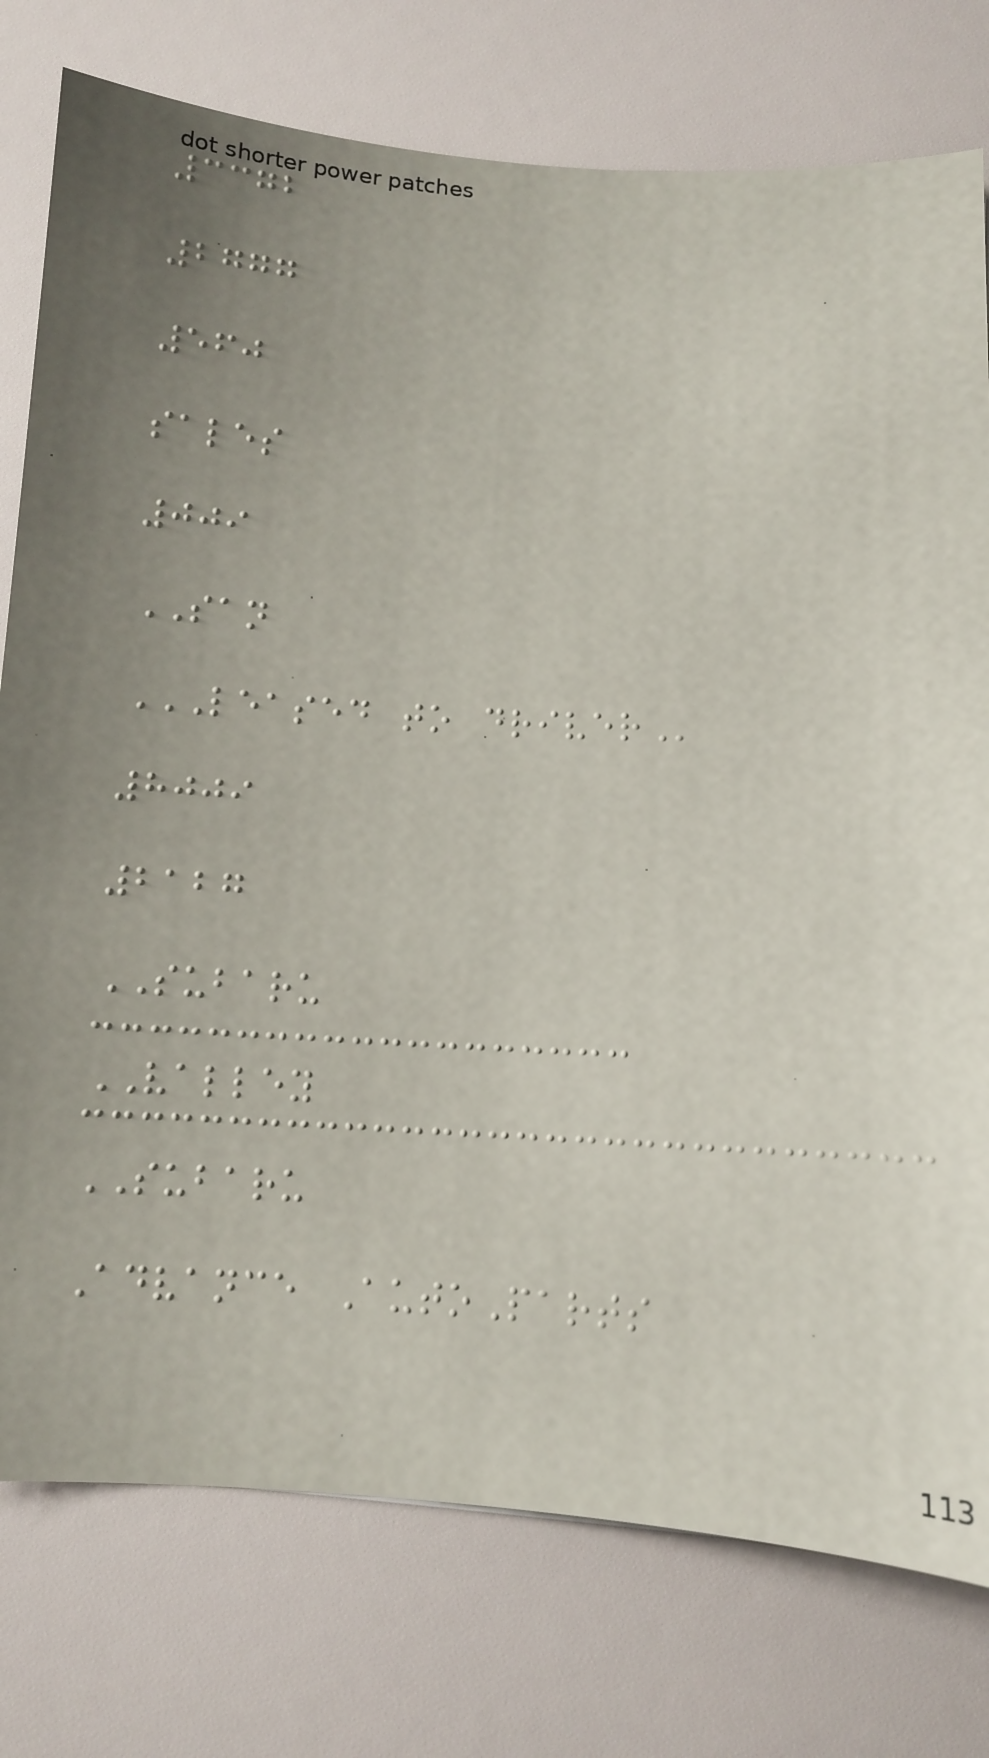3372
2777
560
sales
009
SAN
LEASED TO DRIVER
8009
2127
SUBARU
VALLEY
SUBARU
Advance AutoParts
